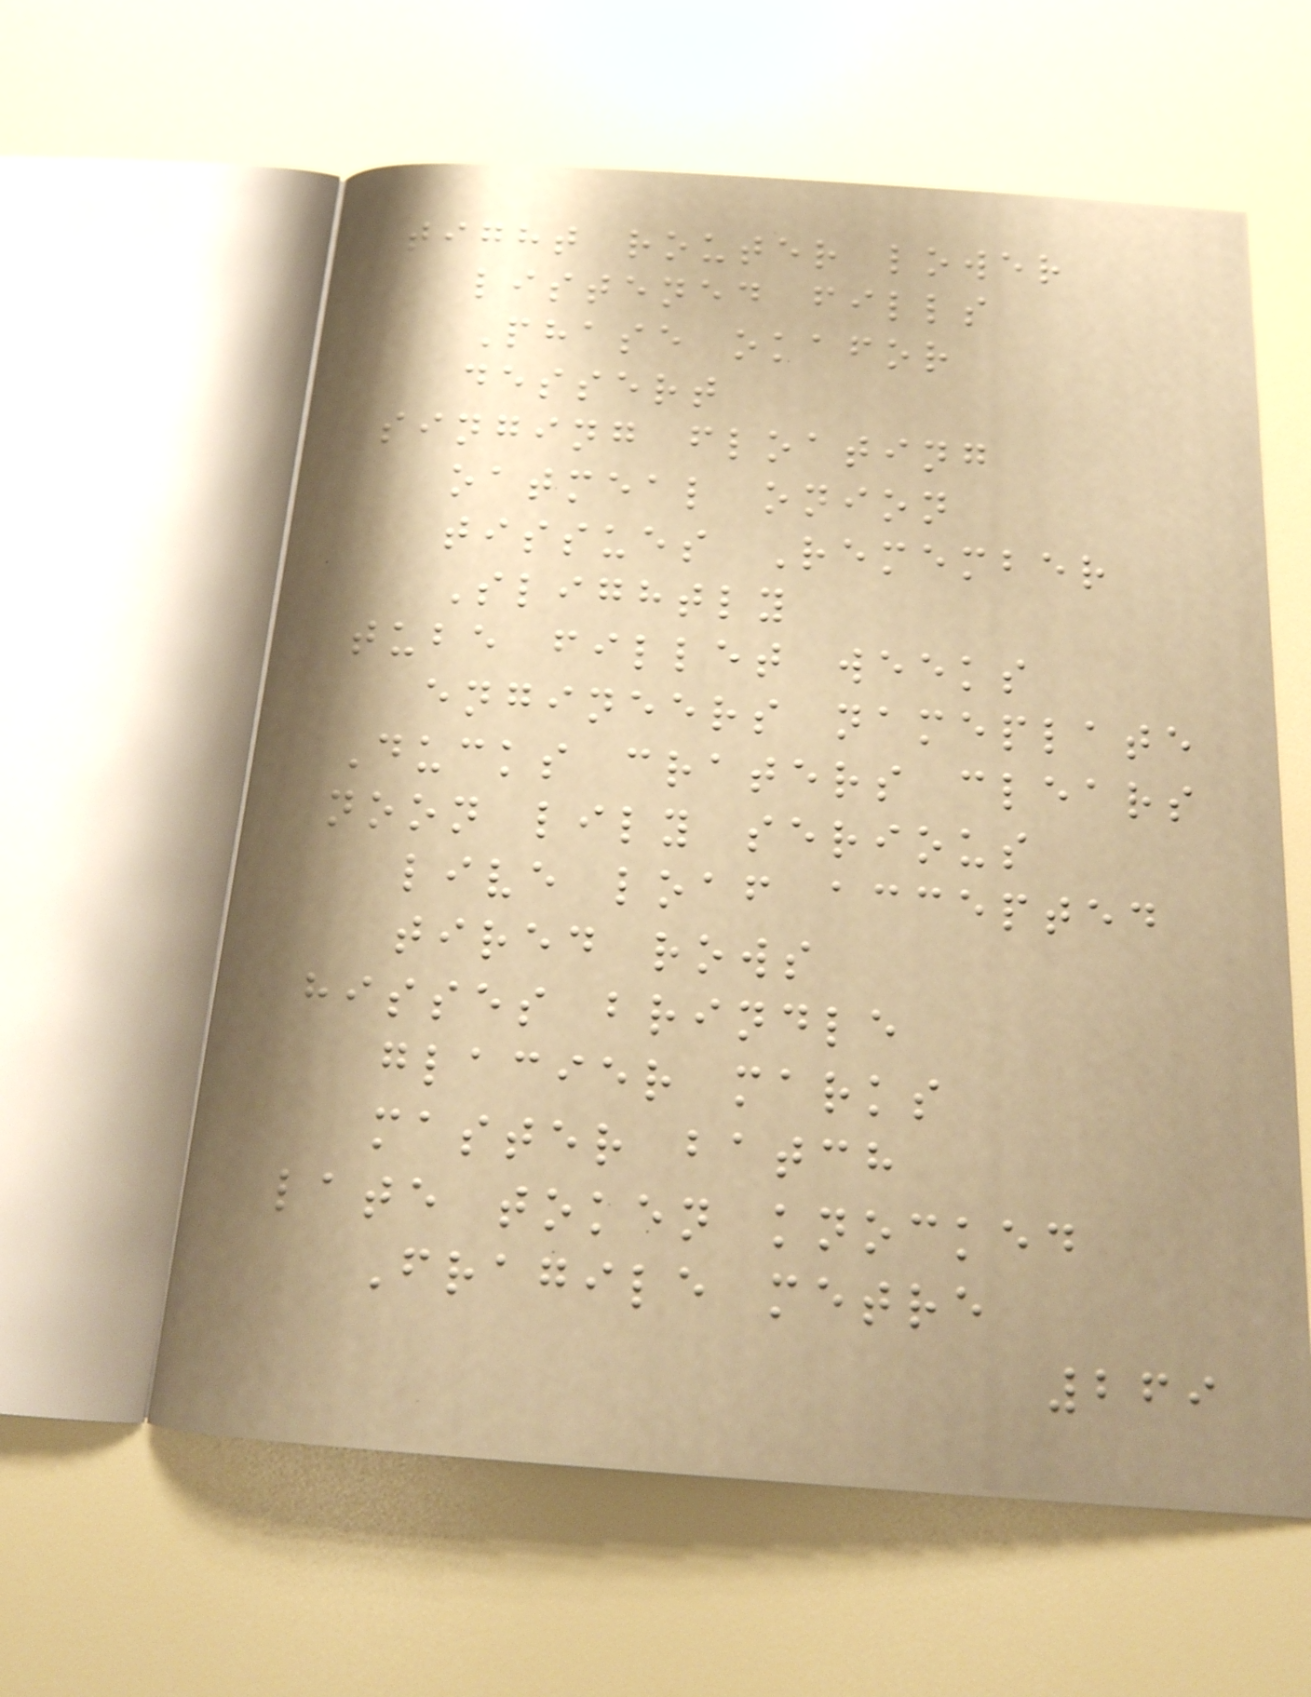tight router lower
listened fills
Phase okafor
dessert
singing floating
oatmeal onion
tissues Remember
Slightly
tube fillet weeks
engineers nameplate
Ducks craters clears
noon lily serious
live loaf accepted
tired rows
hisses brindle
glacier marks
master batch
late token knocked
Fragile metre
269
